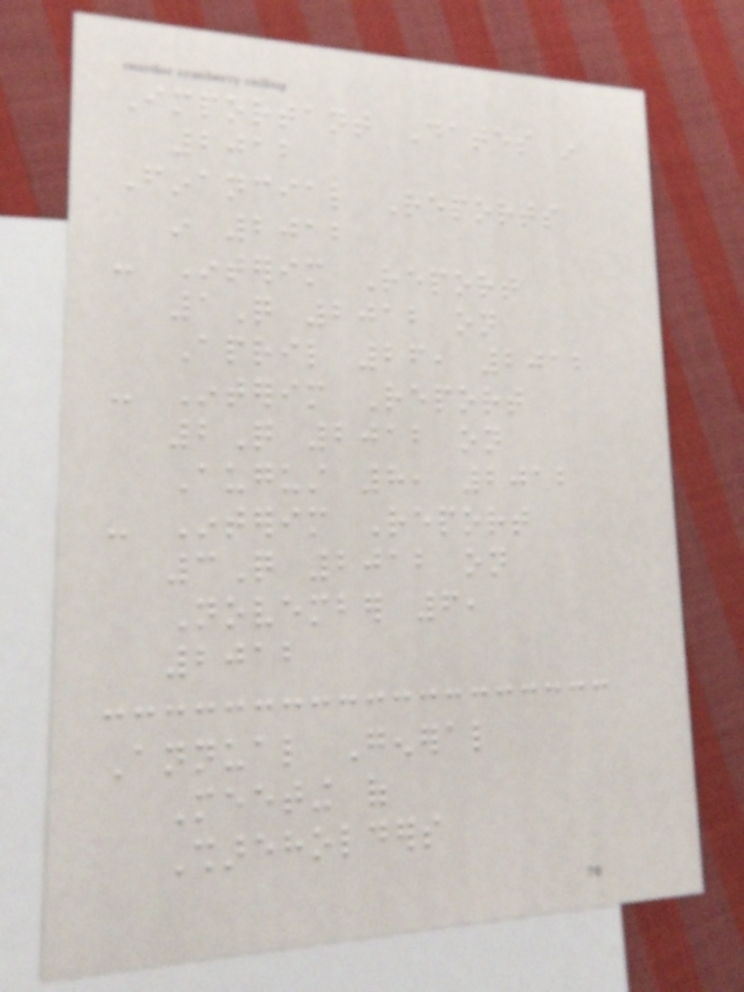Important Dates in
2012
Financial Reports
in 2012
- Interim Report
1Q 2012 on
April 26, 2012
- Interim Report
2Q 2012 on
August 8, 2012
- Interim Report
3Q 2012 on
November 6,
2012
Annual General
Meeting of
Shareholders
